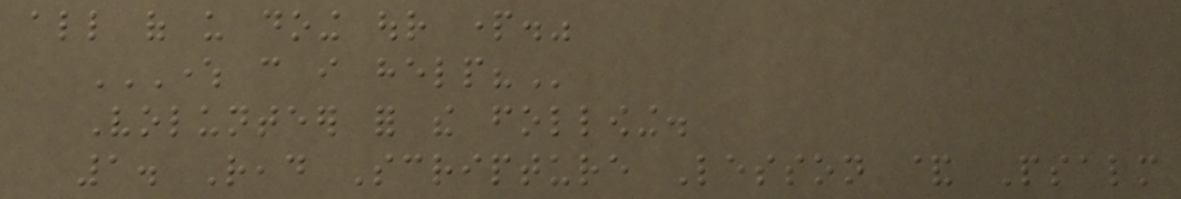all of us doing our part."
WHERE CAN I HELP?
Volunteer for the following.
1. Read Scripture Lesson & Psalm
